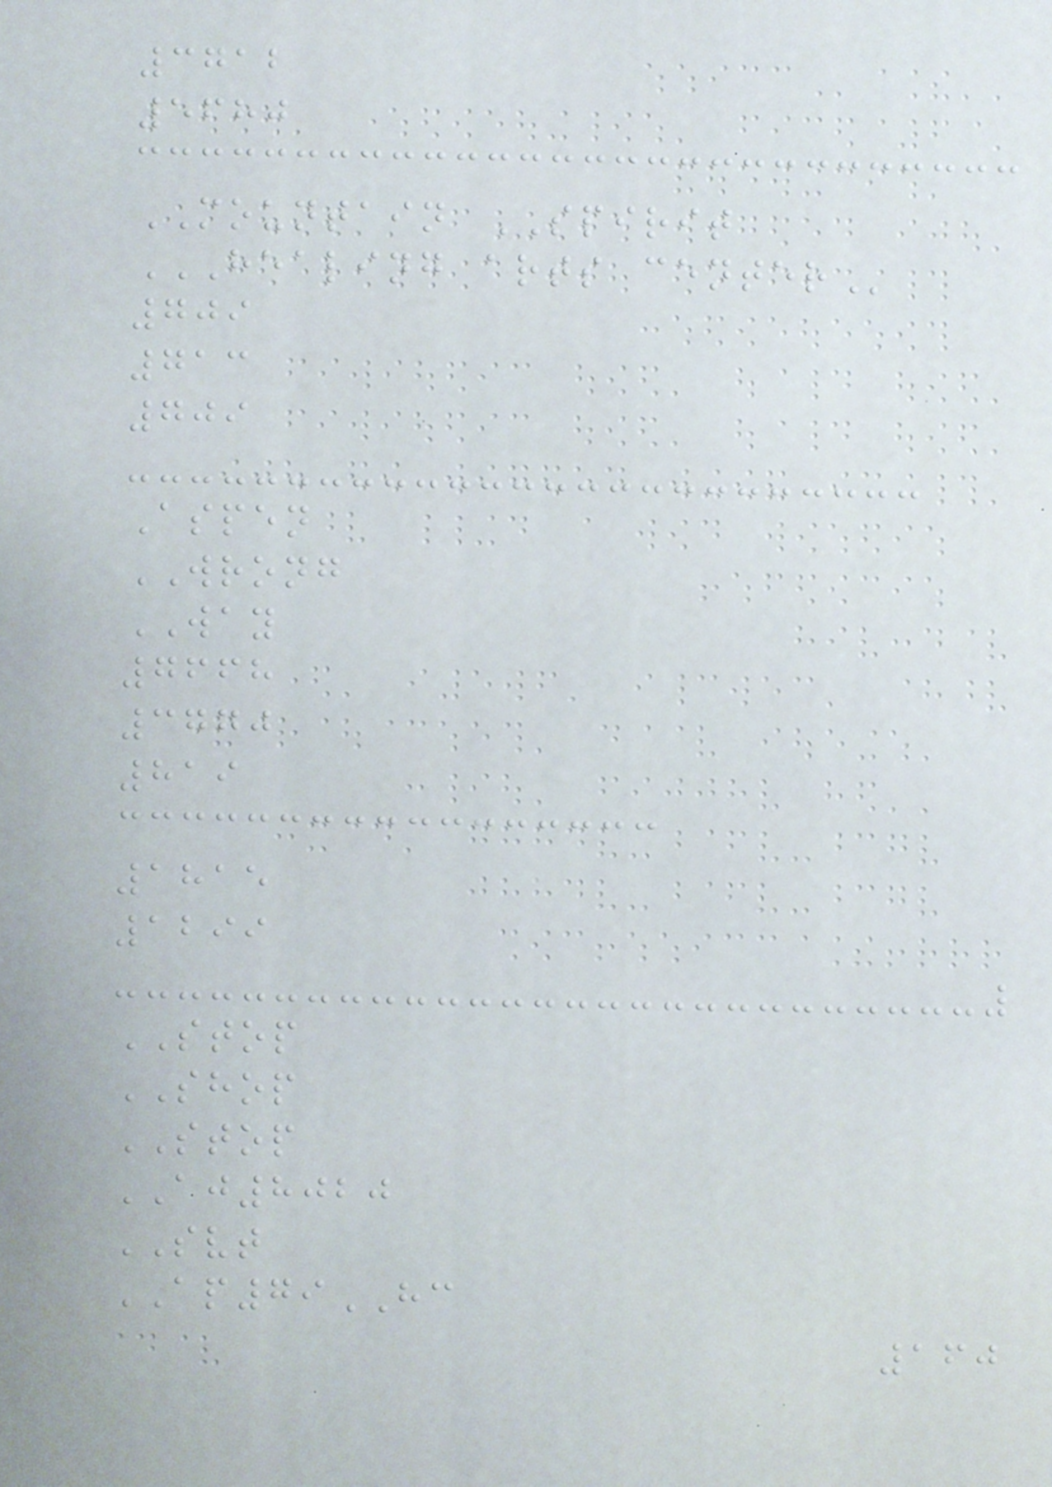3712
5680
MOUNTAIN SPIRIT
HEALING ARTS CENTER
709
713
709
Aspen
WRONG
WAY
7668
3770
819
1815
1299
STOP
SHOP
STOP
AJ8020
SVT
AP79HC
160
